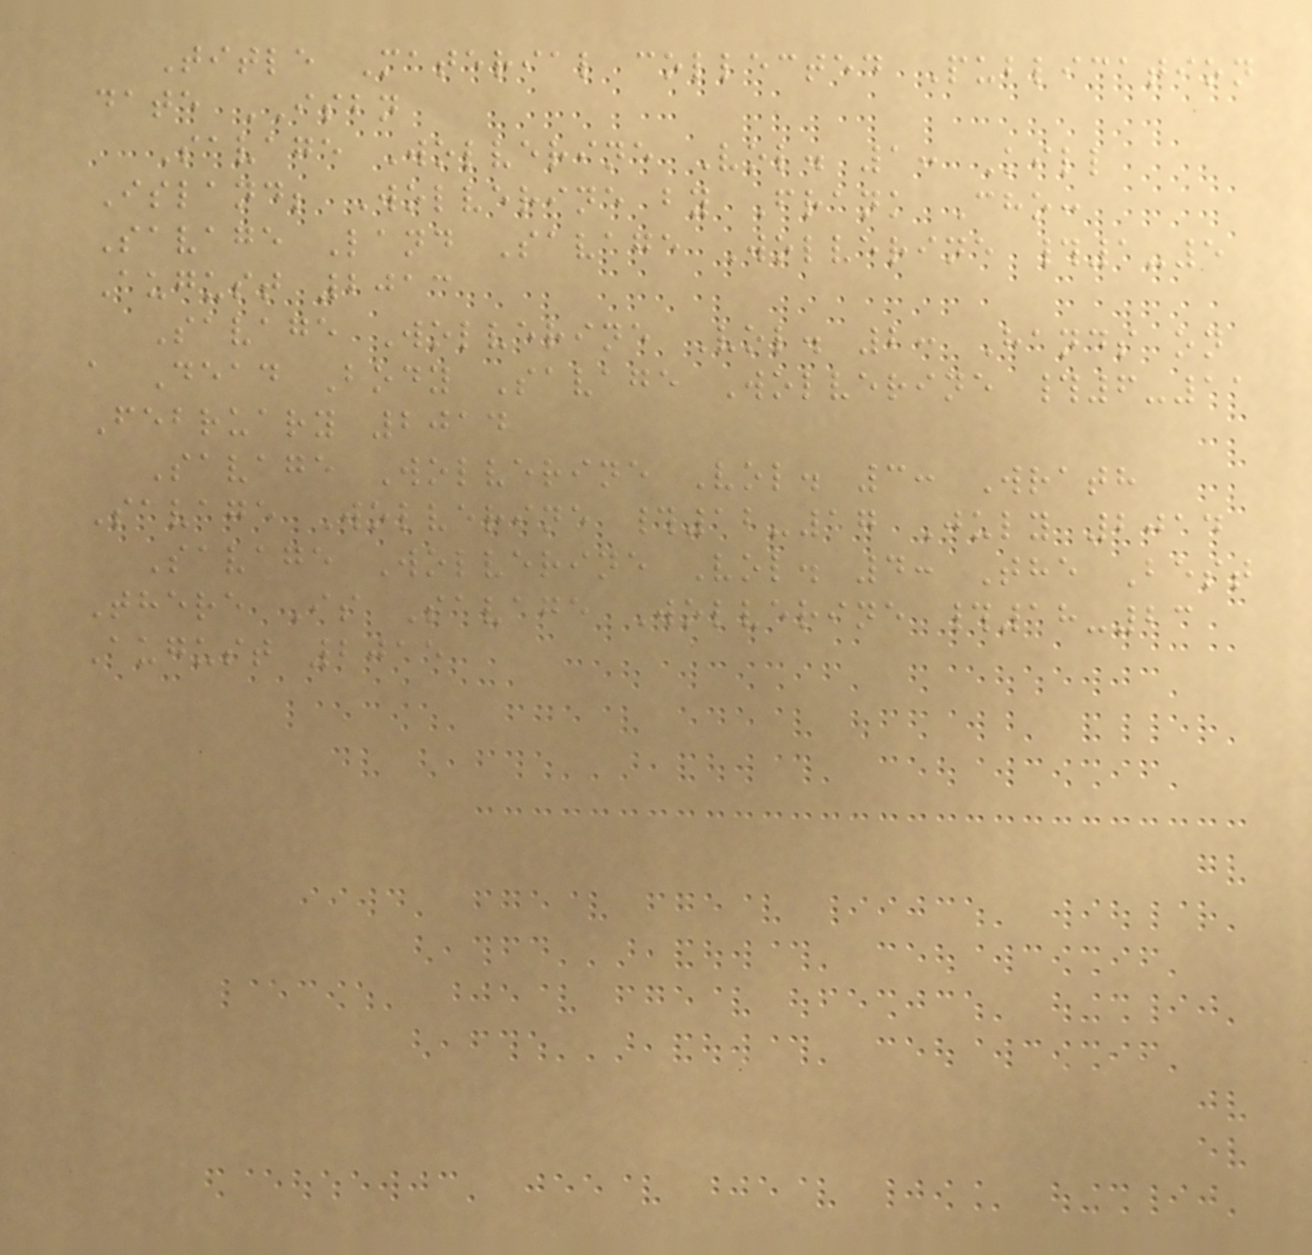Title Material collected Publication
date ISBN
Savage Wolverine Vol. 1: Kill
Island; Wolverine by Frank Cho:
Savage Land Savage Wolverine #1-5
August 2013
Savage Wolverine Vol. 2: Hands on
a Dead Body Savage Wolverine #6-11
February 2014
Savage Wolverine Vol. 3: Wrath
Savage Wolverine #12-17 July 2014
Savage Wolverine Vol. 4: The Best
There Is Savage Wolverine #18-23
August 2015
